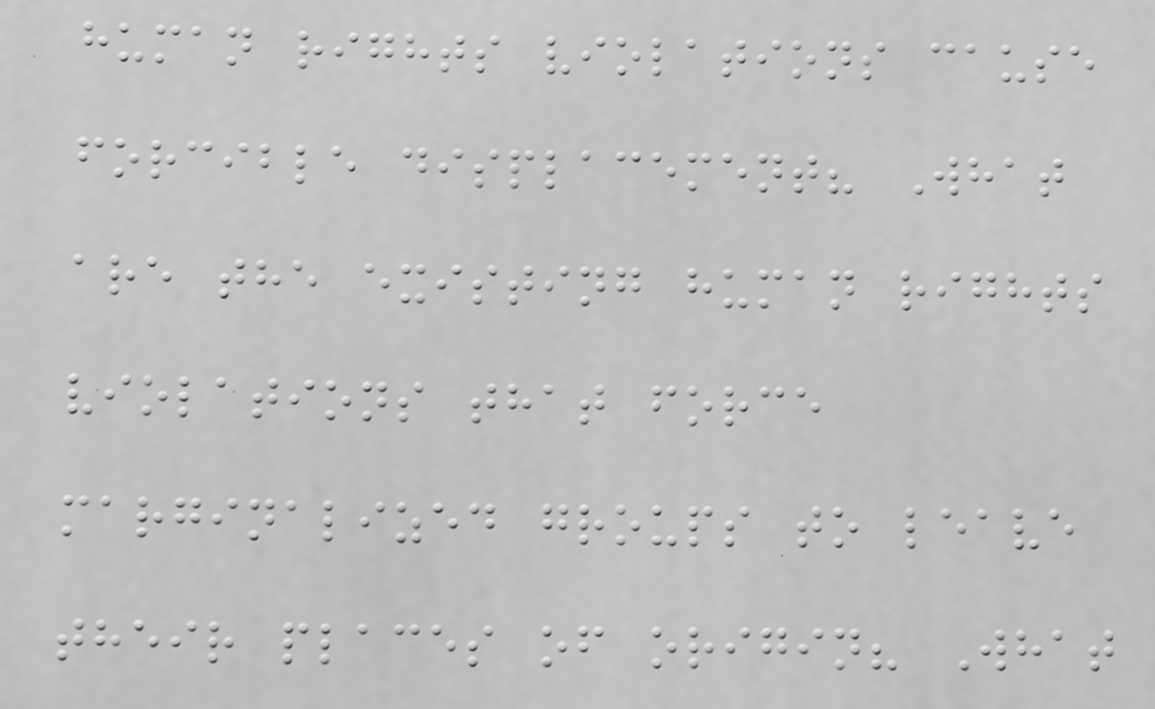human rights violations cause
forcible displacement? What
are the existing human rights
violations that force
marginalized groups to leave
their places of origin? What
